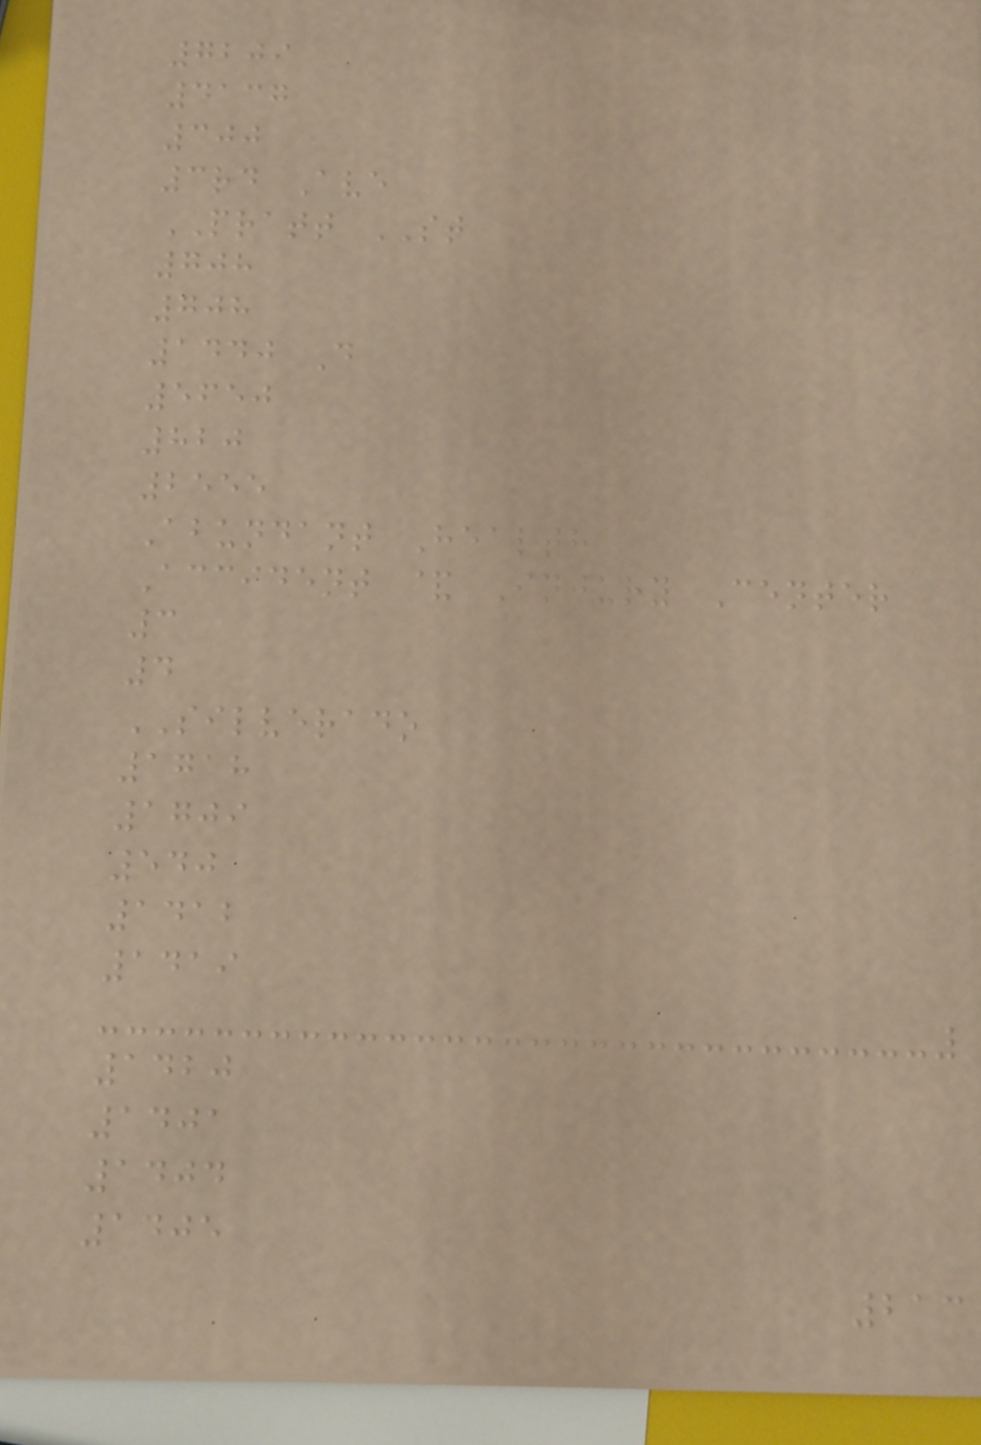7209
4137
300
3rd Ave
PRATT ST
708
708
1440 D
5650
820
2555
Abundant Health
Accident & Injury Center
3
4
SILVERADO
1718
1709
540
1412
1419
1420
1401
1404
1405
213
